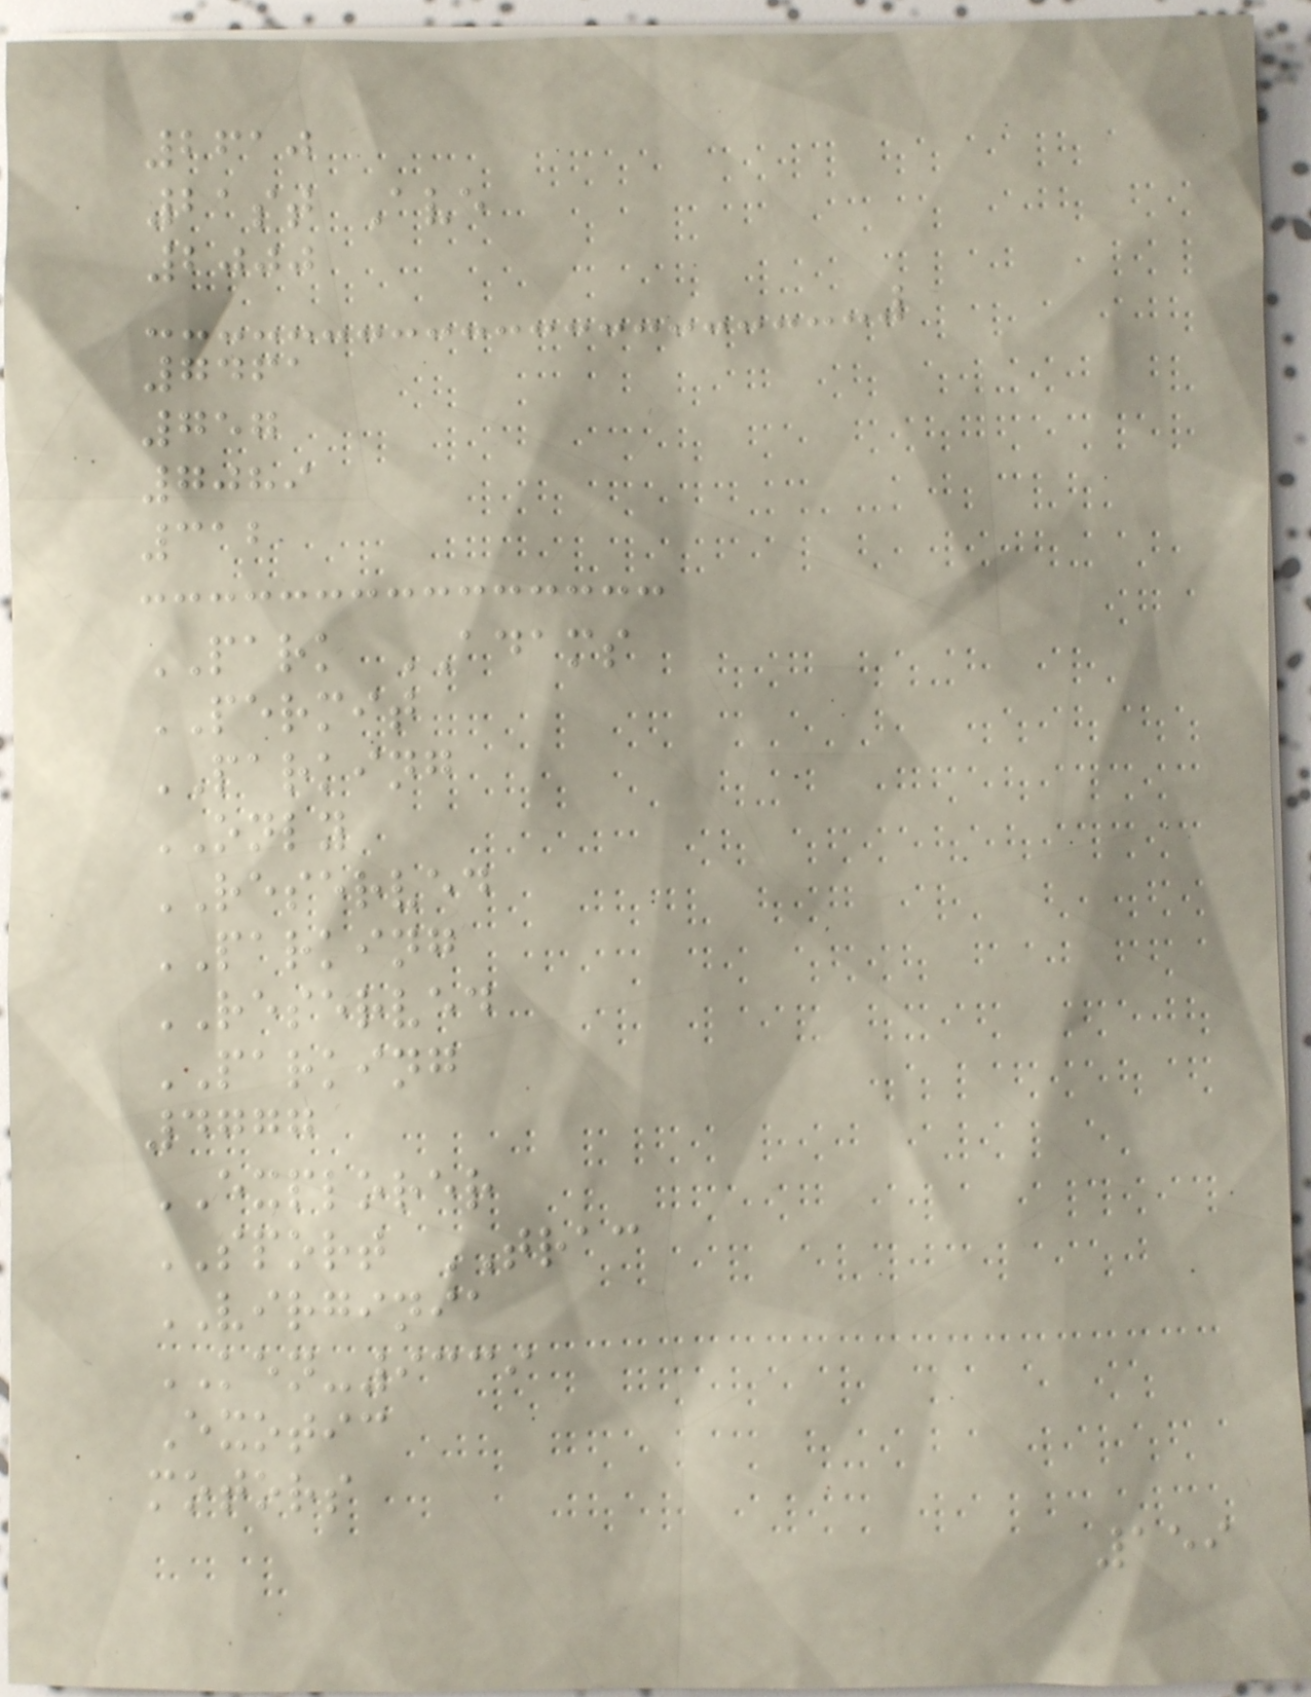2610
21st Ave
2000
7461
757
7089
312
PARK ADAMS
PERMIT
PARKING
ONLY
RESERVED
PARKING
RESERVED
PARKING
4777
EXPLORER
SPORT TRAC
VIRGINIA
KEN-9339
Exotic
motors
159
